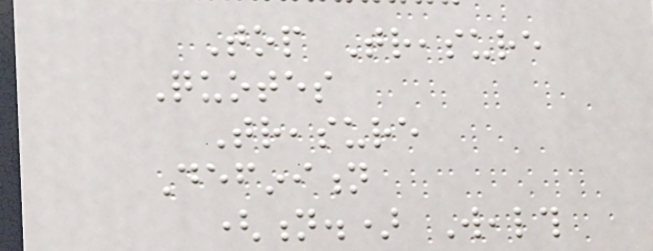Top Treasure
Quotes
Treasure
Definition
(n.) Wealth
